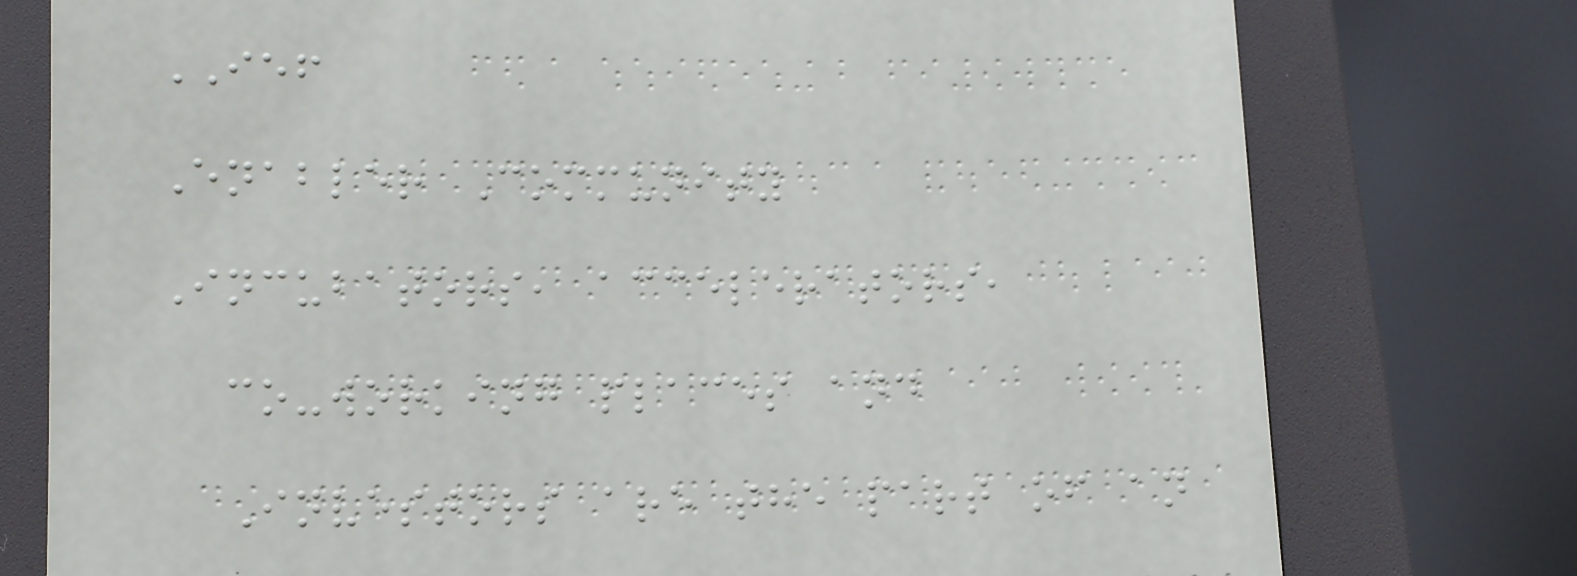IEF
Enabler Community
Incubators, accelerators,
co-working places and
Investors are the part of an
